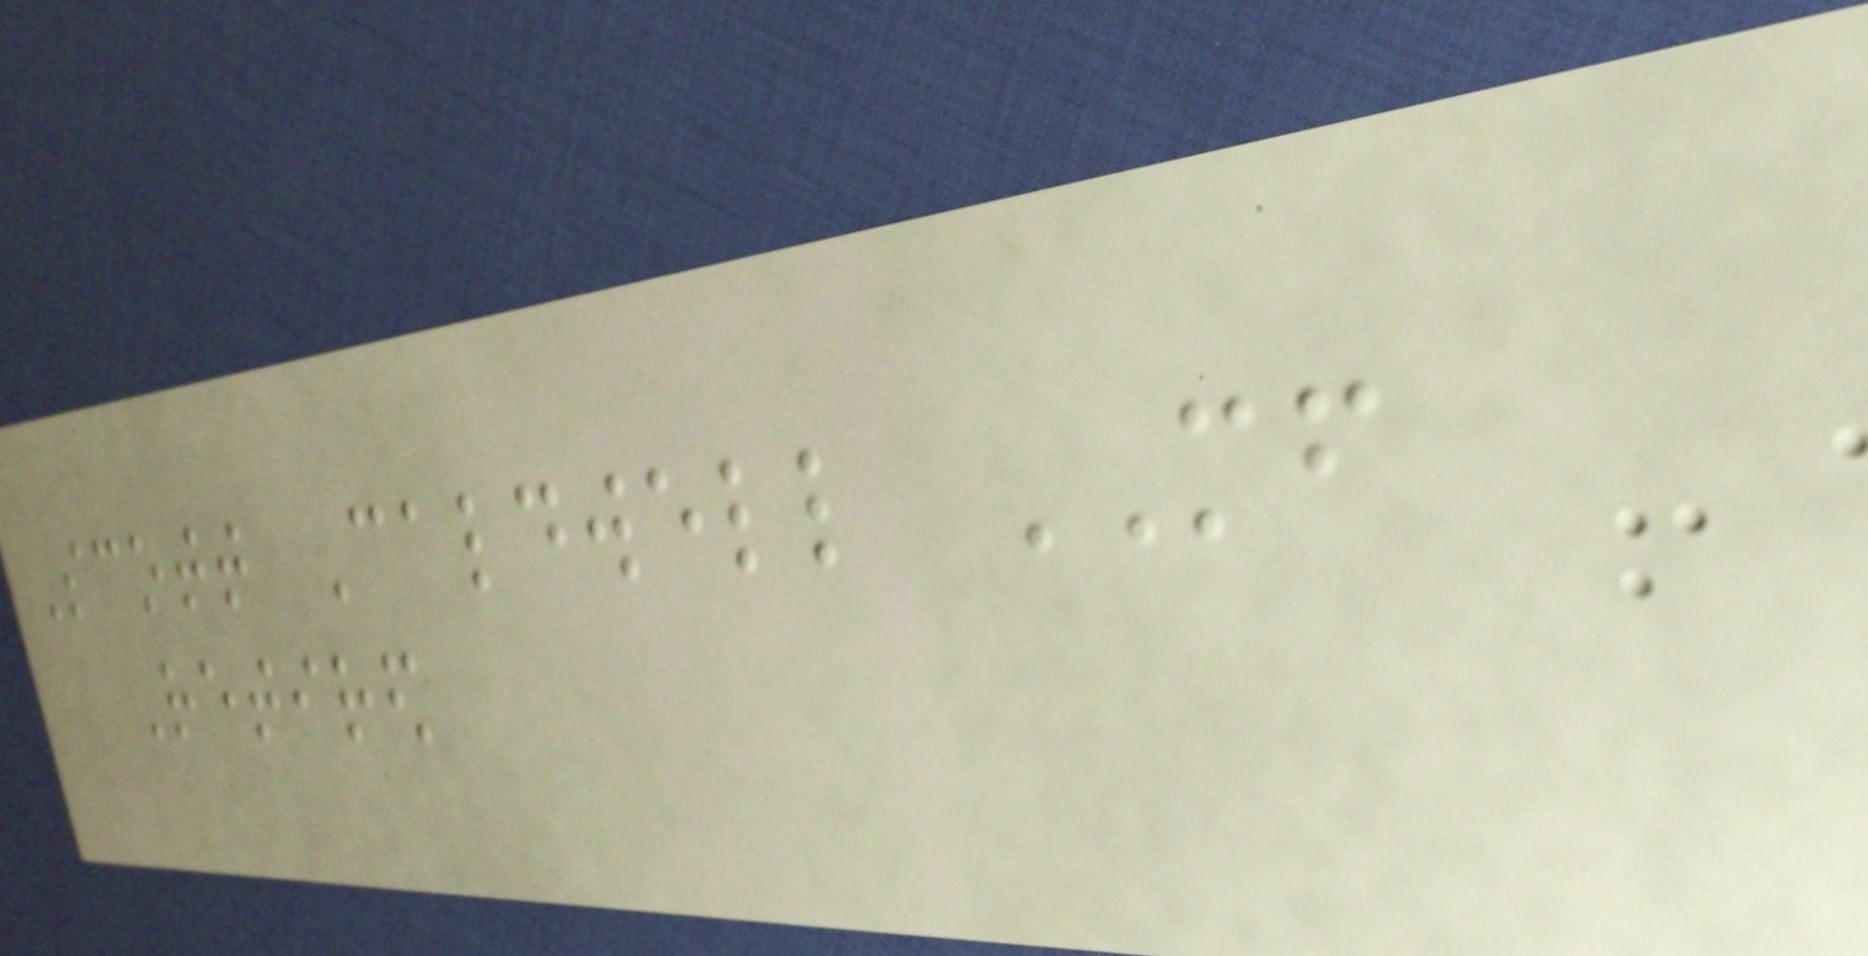Scott Caldwell MF
Retired
